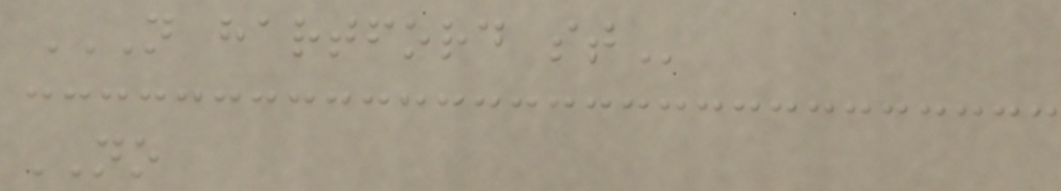N HARTFORD ST
NO
